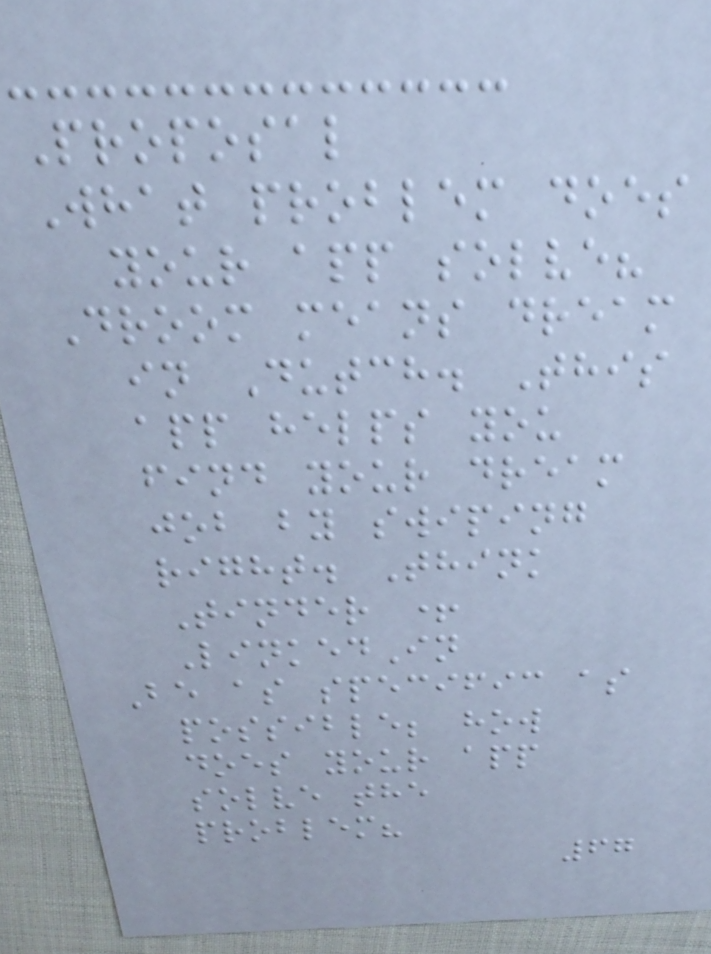Proposal
What problem does
your app solve?
Droom means dream
in Dutch. This
app helps you
find your dream
job by swiping
right. Think
Tinder +
LinkedIn
Be as specific as
possible; how
does your app
solve the
problem?
67
